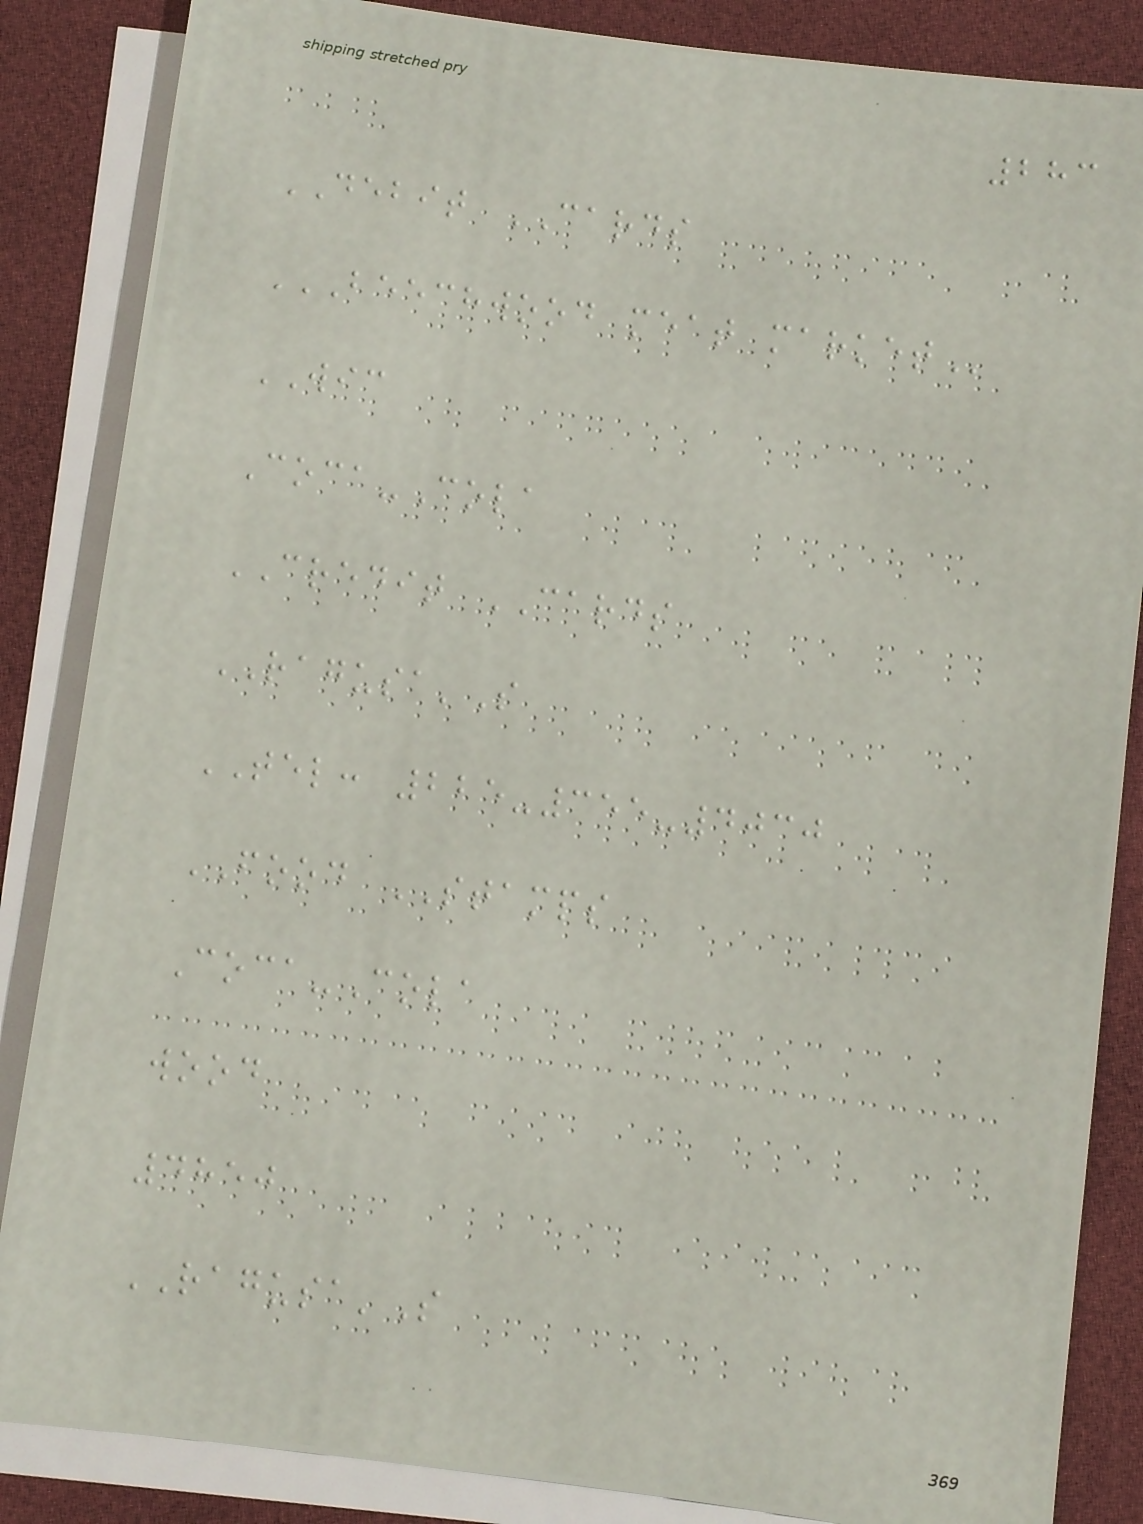283
DEBIT CARDS
BEECHWOOD MEAT MARKET
WIC
Coca-Cola
CREDIT CARDS
RAGUSA'S
TEL: 225-355-4030
FOOD STAMPS
Coca-Cola
wood
4850
RAGUSA'S
